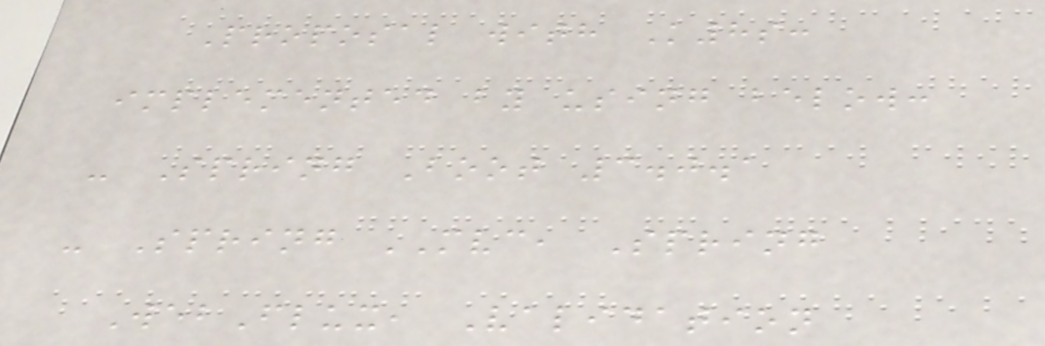Proposal with K8s:
implemented by using below:
- Spring Boot 3.0.1
- Spring MVC, Spring
WebFlux, Validation
